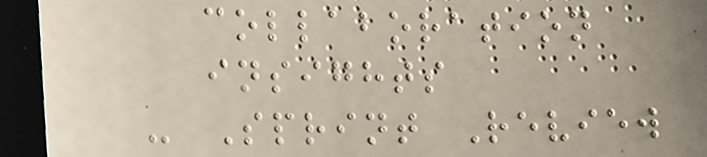collaboration
insights
- Sprint Review
